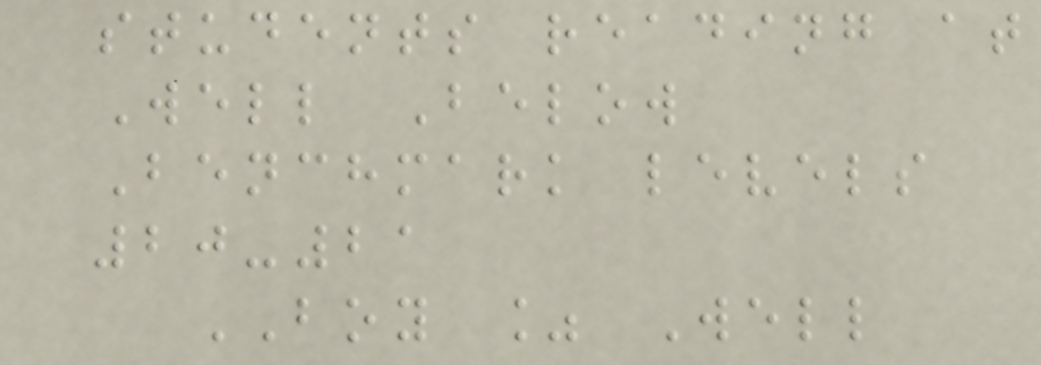students reading at
Well Below
Benchmark levels
20-21
BOY % Well
